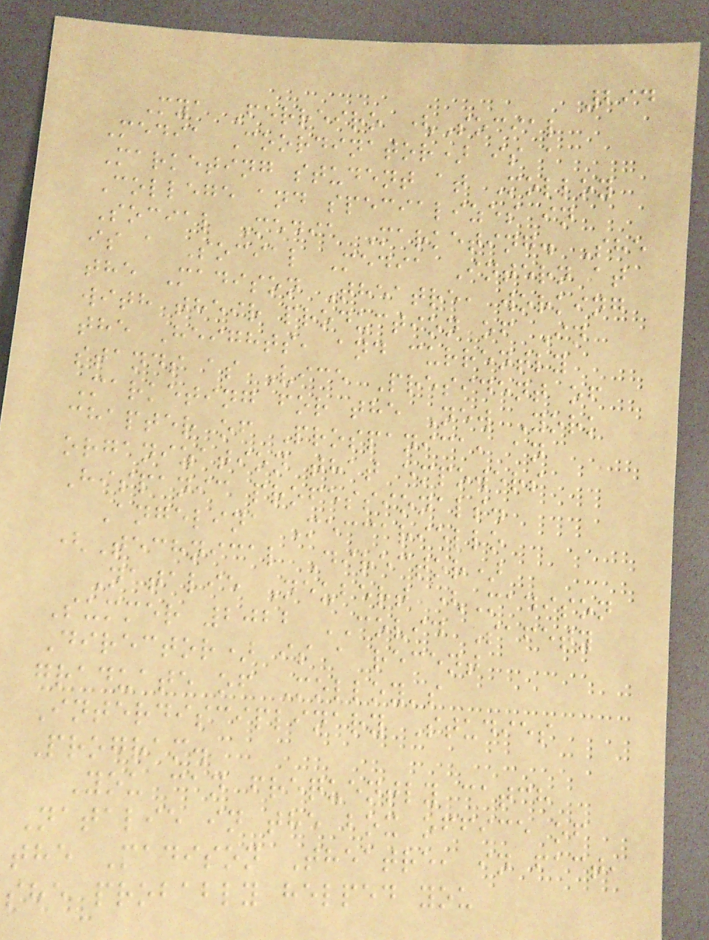294
Mya Ferreiro (Social
Media Coordinator) is a
Marketing student at Molloy
College and specializes in
Social Media Marketing. She
is a Social Media Intern at
the Madison Theatre, working
with their production of In
the Heights, and currently
stands as Vice President of
Marketing for the New York
chapter of Prospanica, an
organization that empowers
Hispanic professionals.
Angelina Meccariello
(Technical Director)
Natalie Neubert (Madison
Summer 2022 COVID Safety
Director) is a recent
graduate of Molloy's
Interdisciplinary Studies
Program.
You can frequently catch
Natalie in the box office of
the Madison Theatre, in fact,
she probably helped you
